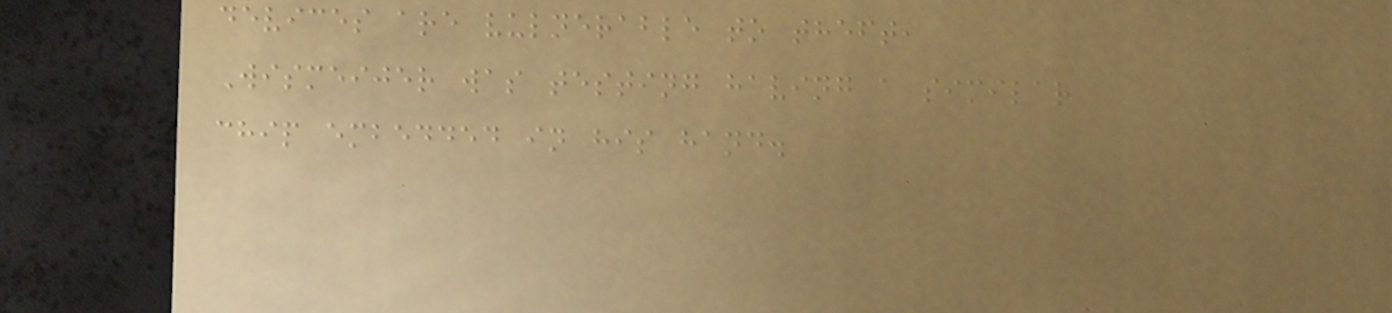devices are vulnerable to theft,
Wismeijer was testing having a similar
chip embedded in his hand.
